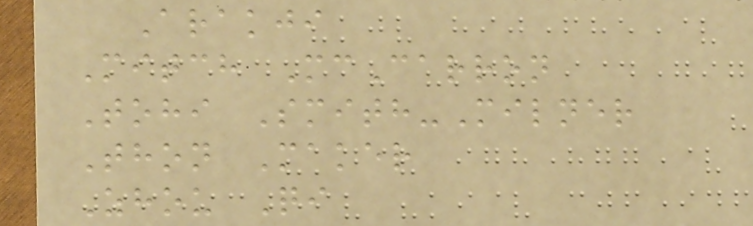Arakji
Mitch McCarron
Tohi Smith-Milner
Thon Maker
Zhou Qi
